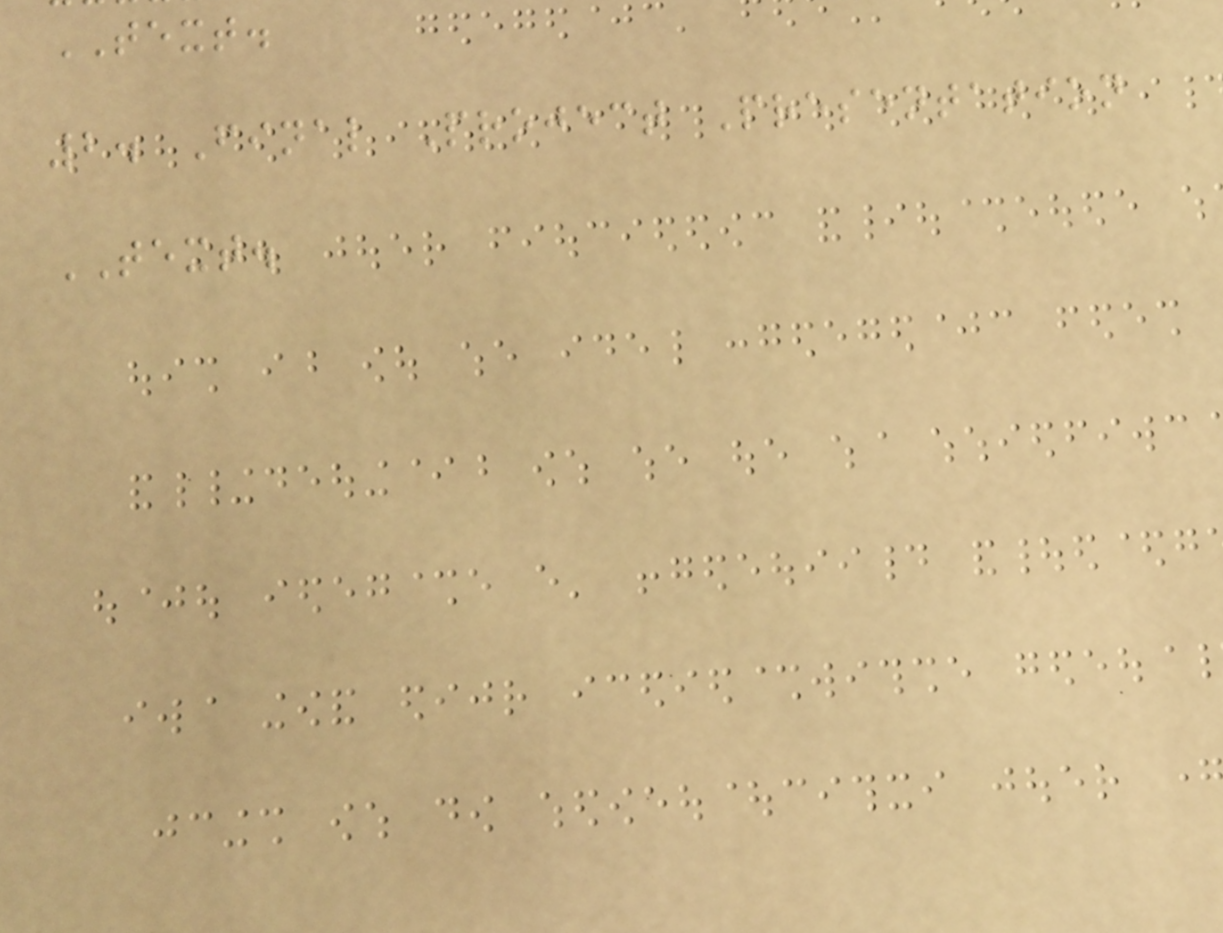TEXT.
2. Final Project Presentation
TEXT.
